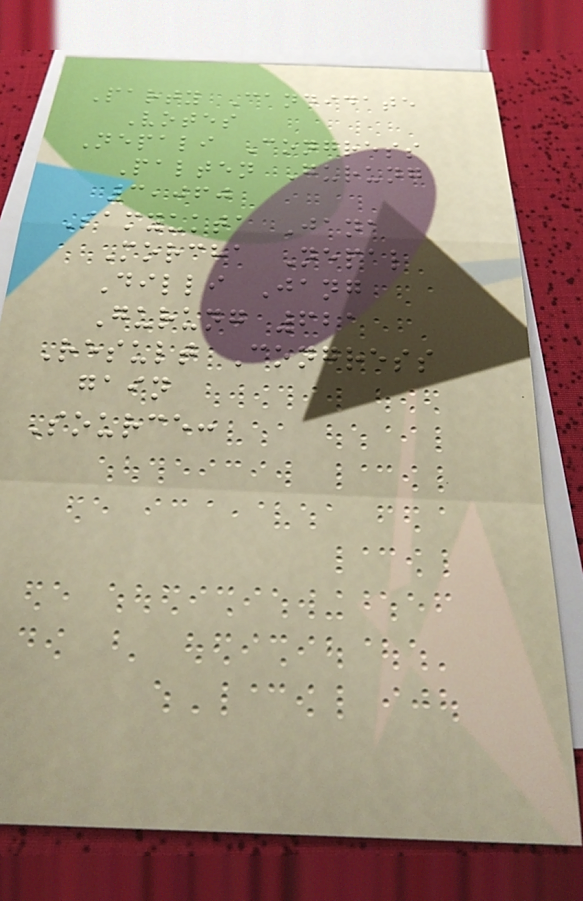Party Candidate
Votes
Nepali Congress
Palten Gurung
3,060
Samyukta Jana
Morcha Nepal
Dilli Jang
Gurung 621
Result Congress
gain
Source:
